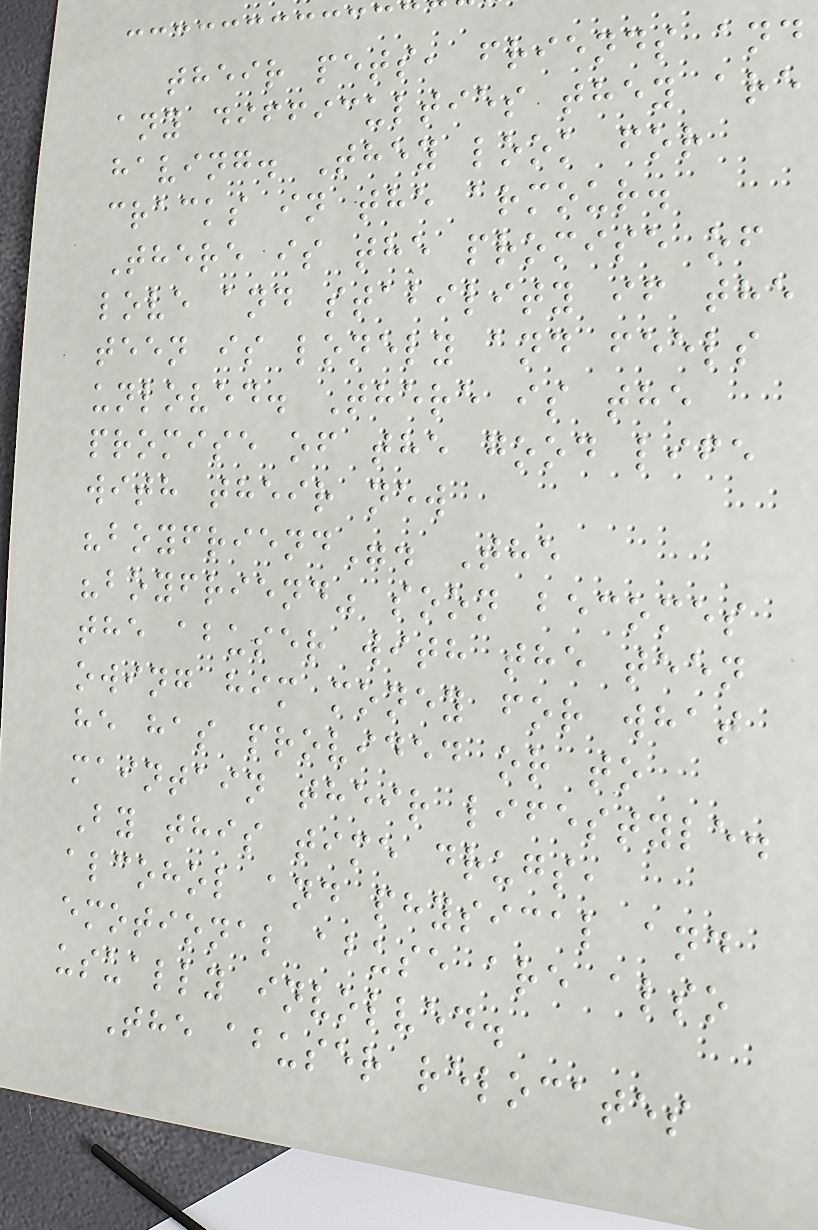their pets, friends and
any difficulties they are
having. They look for
cracks in the armour.
There is the promise of
love and stability if the
teen is lonely and feels
unloved. There is the
promise of the good life
with their new
"boyfriend". The
"boyfriend" soon becomes
the abuser with the teen
owing him money for what
he has provided or to
maintain their lifestyle.
By this time drugs,
alcohol and physical and
emotional abuse are also
usually involved.
The abuser relocates
